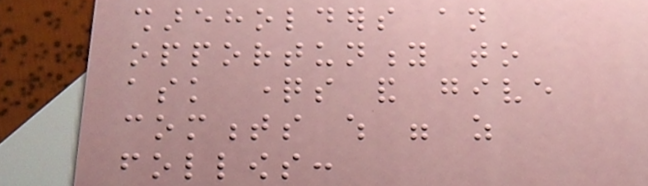shareholders an
opportunity to
ask questions and give
comments which were as
follows:
